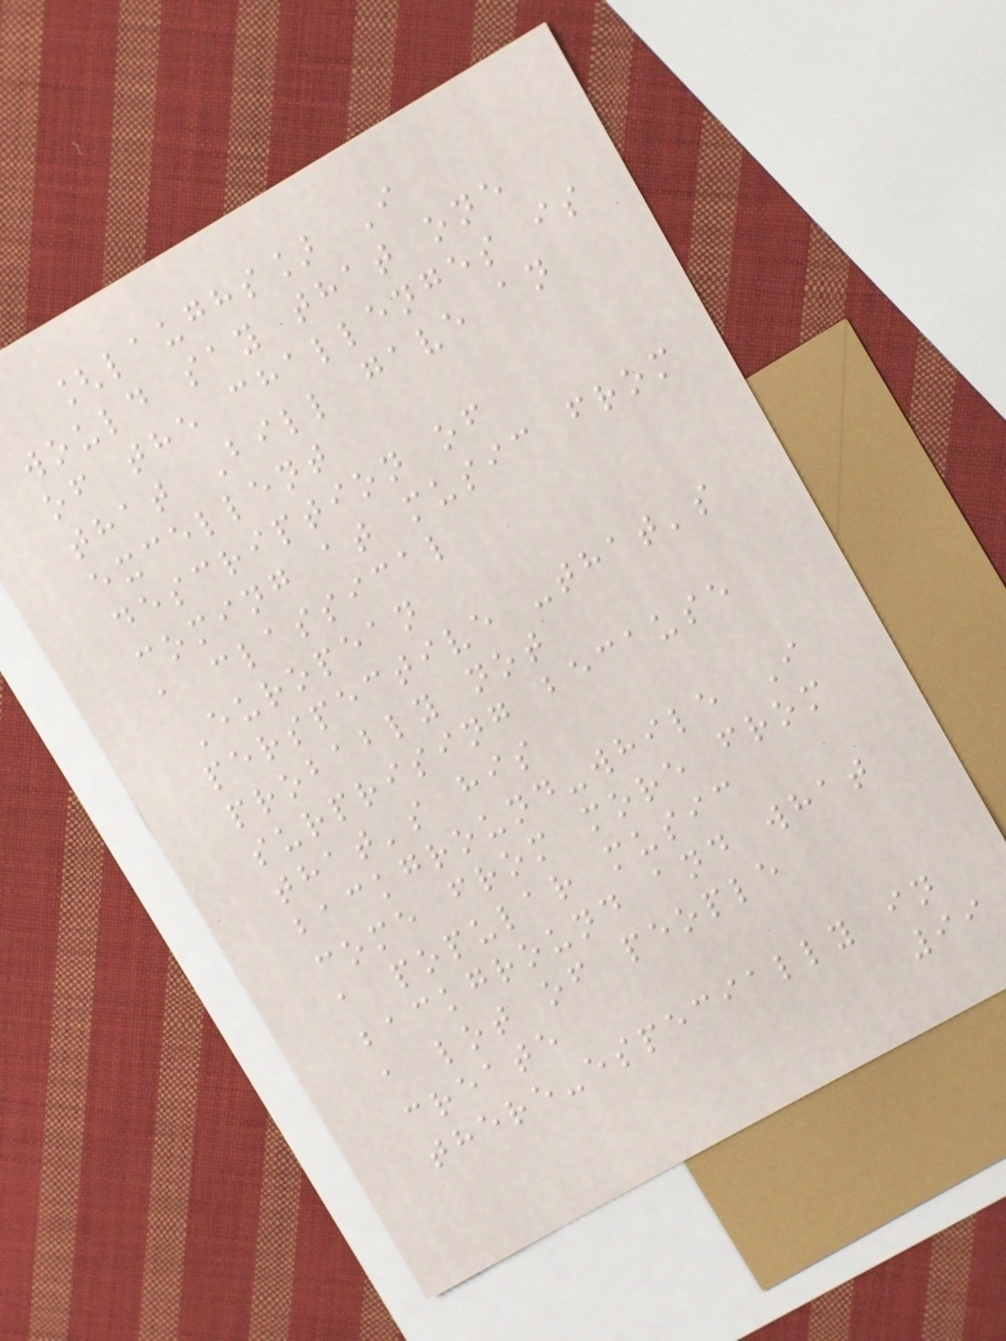[laughs] I
would say that one
of the challenges is
that Bill gave an
excellent
description of
coming at music from
a classical
European
perspective -that's
probably not
surprising because
that's his
background-while I
come from more from
a popular music
background and what
a lot of people
create
there-especially in
99
